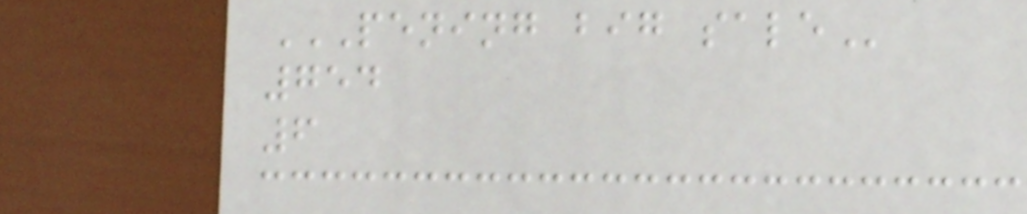PENING BIG SALE
754
6
